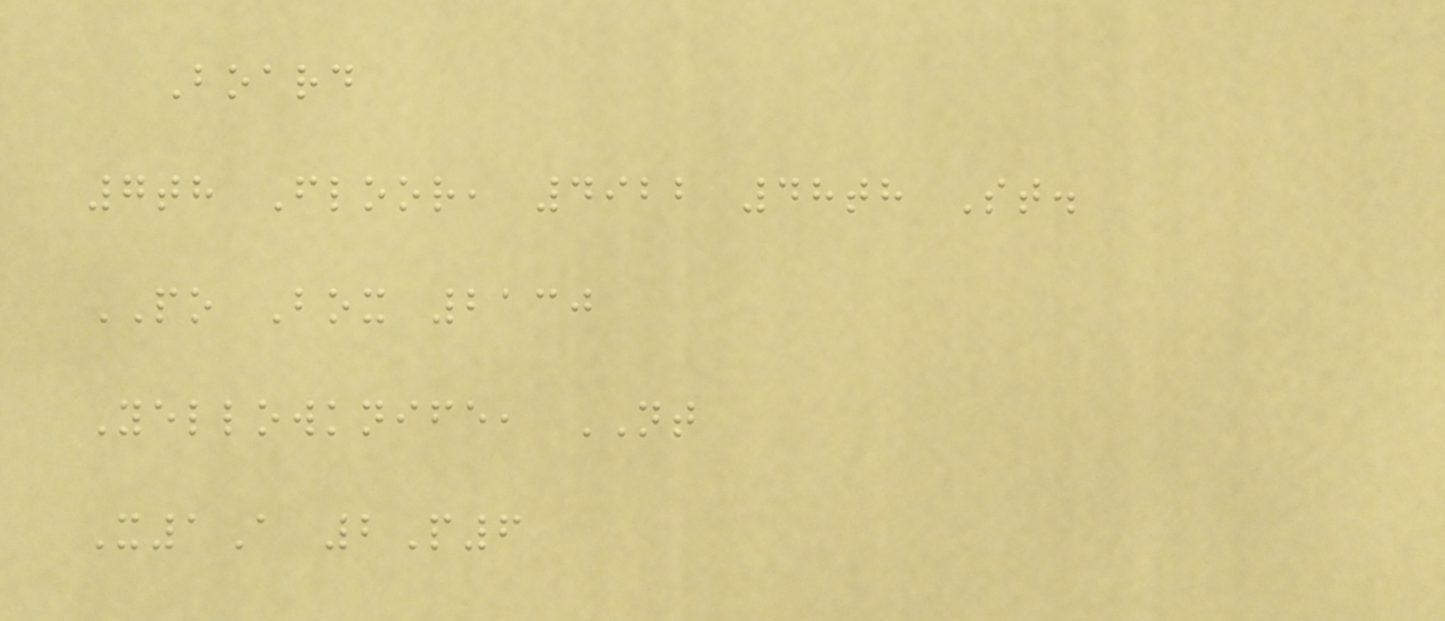Board
7th Floor, 4922 48th St.
PO Box 2130
Yellowknife, NT
X1A 2P6
